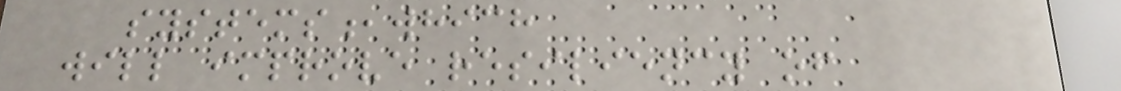systems,which
will improve resiliency of
